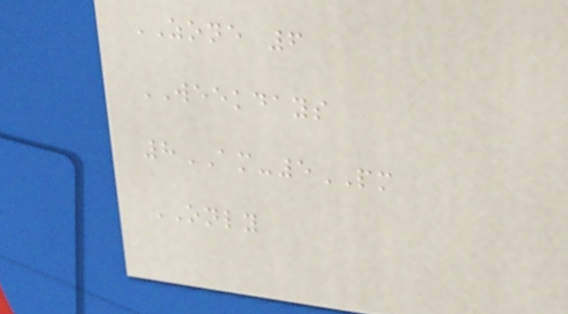ZONE 6
WEEKDAYS
8AM-5PM
ONLY
